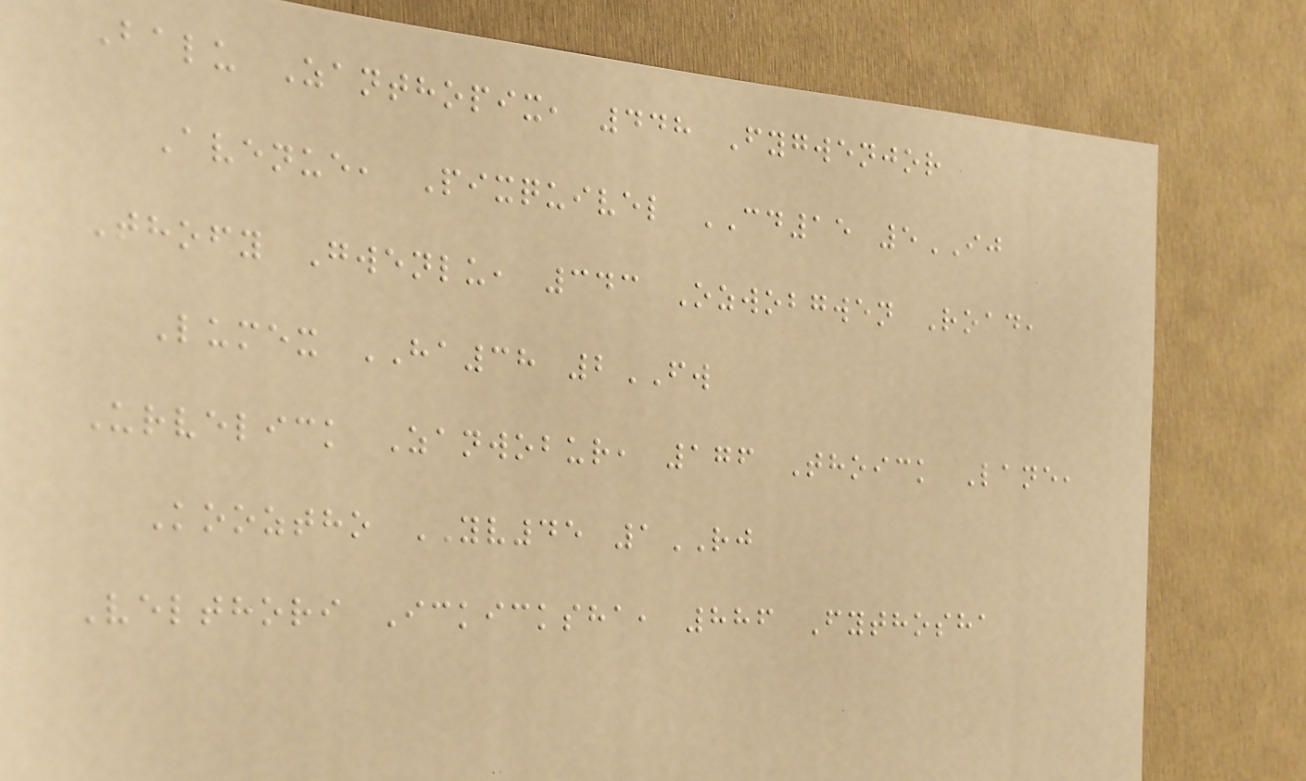Balu Zanthopix, 448 Fygwenjor
Avenue, Pixquivel CD15 5IJ
Thofy Gwenlu, 343 Ozwobgwen Road,
Lumex HA38 2FW
Urvelick Zanwobur, 176 Thoick Lane,
Kooztho YV45 1RJ
Velthori Ickicksha, 886 Fythosha
